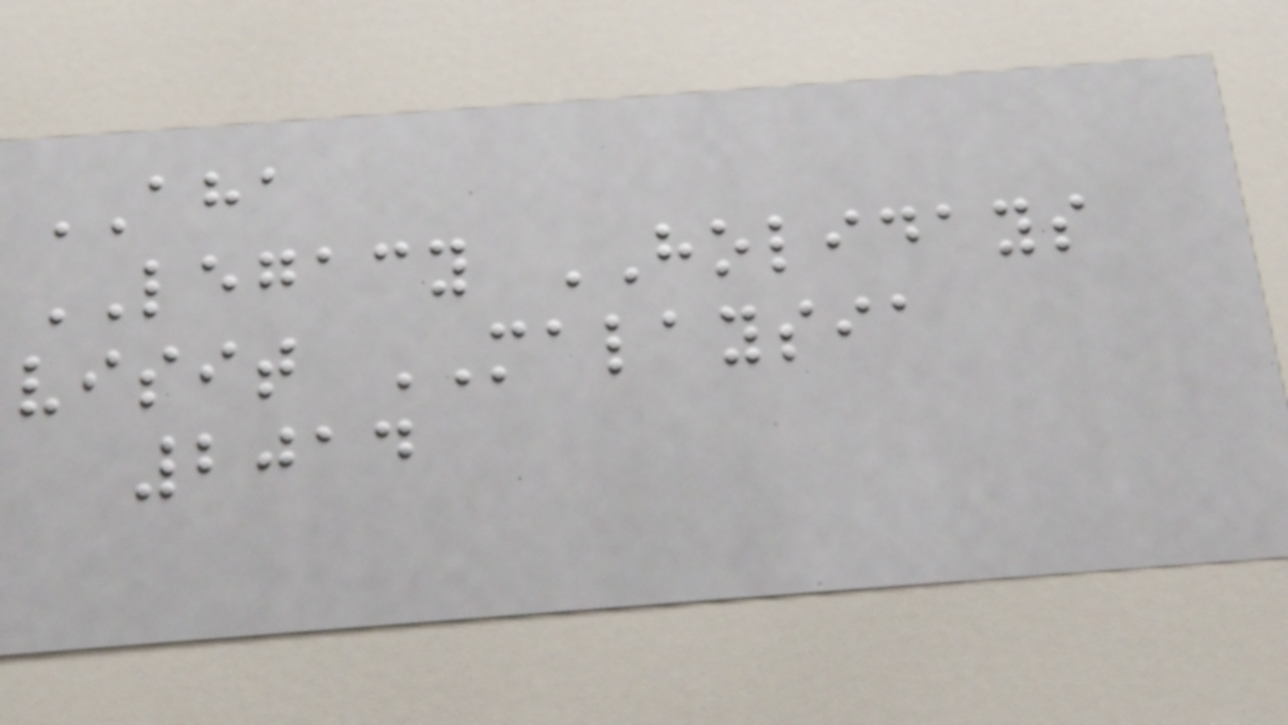AHA
LEGACY HOLIDAYS
visit MALAYSIA
2014
